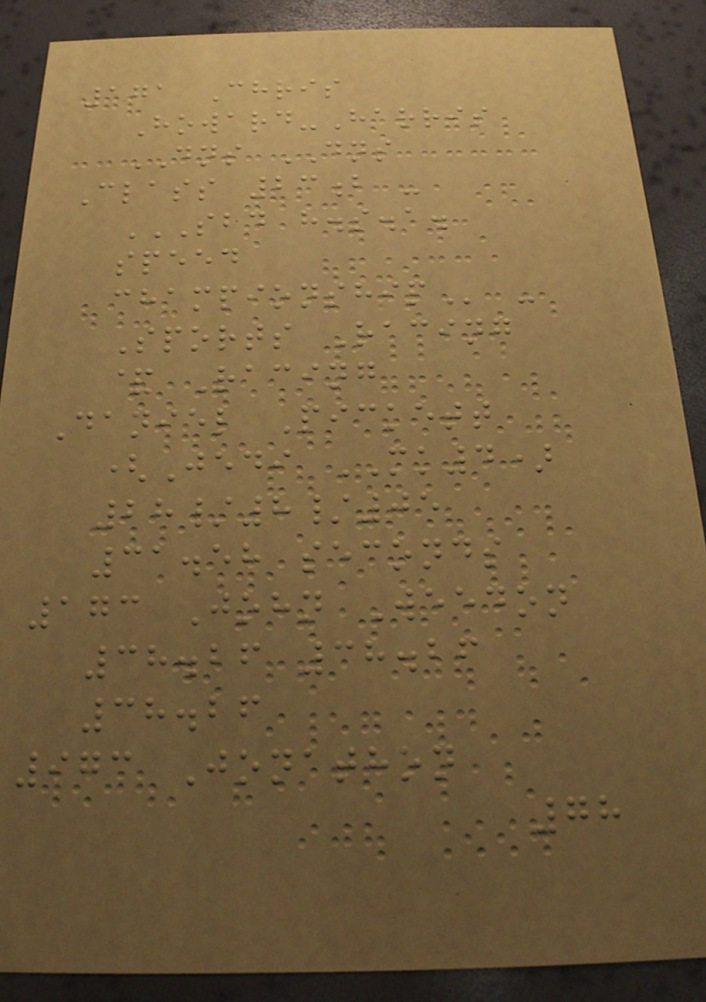171 Chris
Howard-Harris
DNS DNS
Class 23b -
SBD H.S.A.
SPEED
CHAMPIONSHIP -
Sports Racing
& Racing
Daniel Pickett
(Jedi MK4)
28/8/05
31.58 seconds
173 John Weedon
38.26 38.26
38.26
973 Jonathon
78
